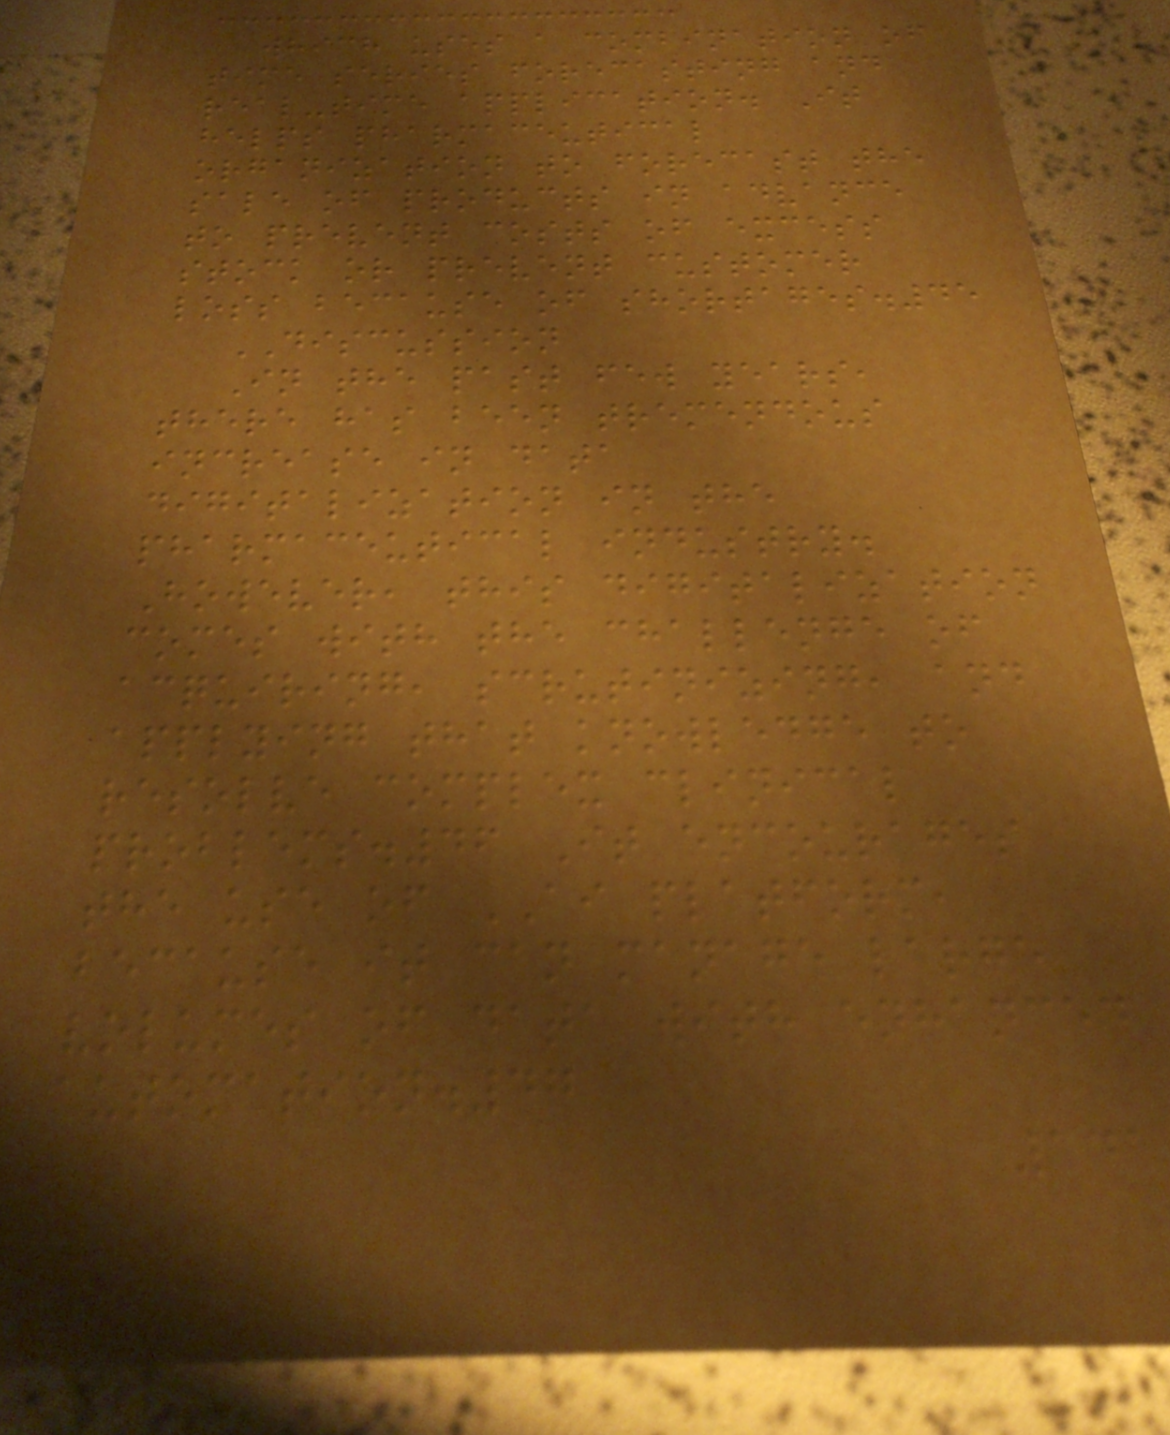which uses a combination of
time series forecasting and
real-time application. It
helps pharmaceutical
organization to forecast the
sale of products in advance
to prevent costs of excess
stock or prevent customer
loss because of shortages.45
DISCUSSION
In the past few years,
there has been tremendous
increase in data
digitalization in the
pharmaceutical industry.
However, this digitalization
comes with the challenge of
acquiring, scrutinizing, and
applying that knowledge to
resolve complex clinical
problems.46 It encourages
the use of AI platform,
because it can manage large
volumes of data with enhanced
automation.47
141
